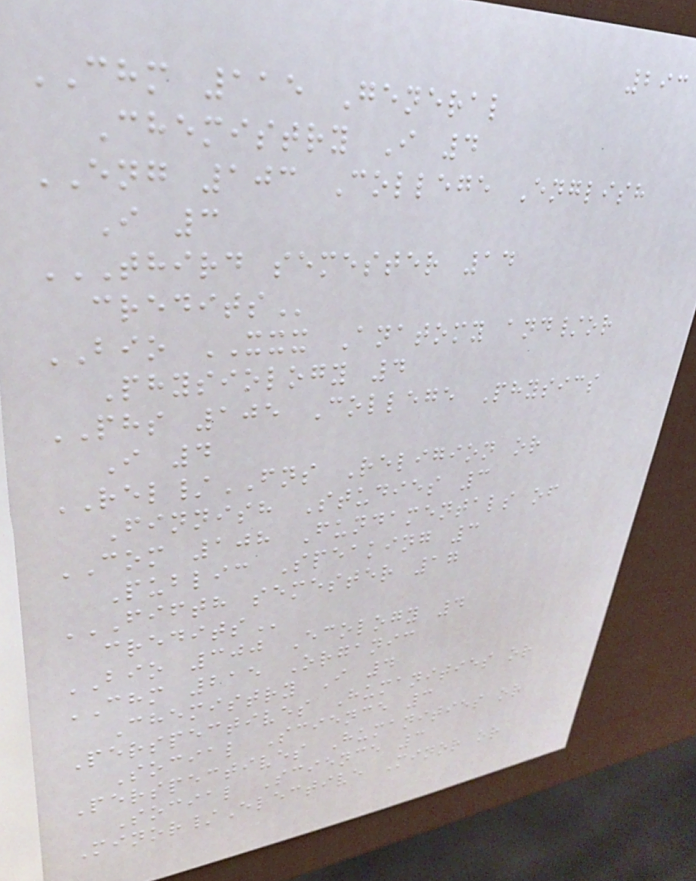293
CHM 115 General
Chemistry I 4
ENG 103 College English
I 3
THIRD SEMESTER 14
CREDITS
BIO XXX Anatomy and/or
Physiology 4
PHS 105 College Physics
I 4
REL/FNS Religion or
Finnish Studies 3
COM 108 Fundamentals of
Public Speaking 3
FIFTH SEMESTER 17
CREDITS
BIO 300 Ecology 4
CHM 215 Organic
Chemistry I 4
Perspectives Humanities or
Social Science 3
Perspectives Humanities or
Social Science 3
Minor/Elective Minor or
